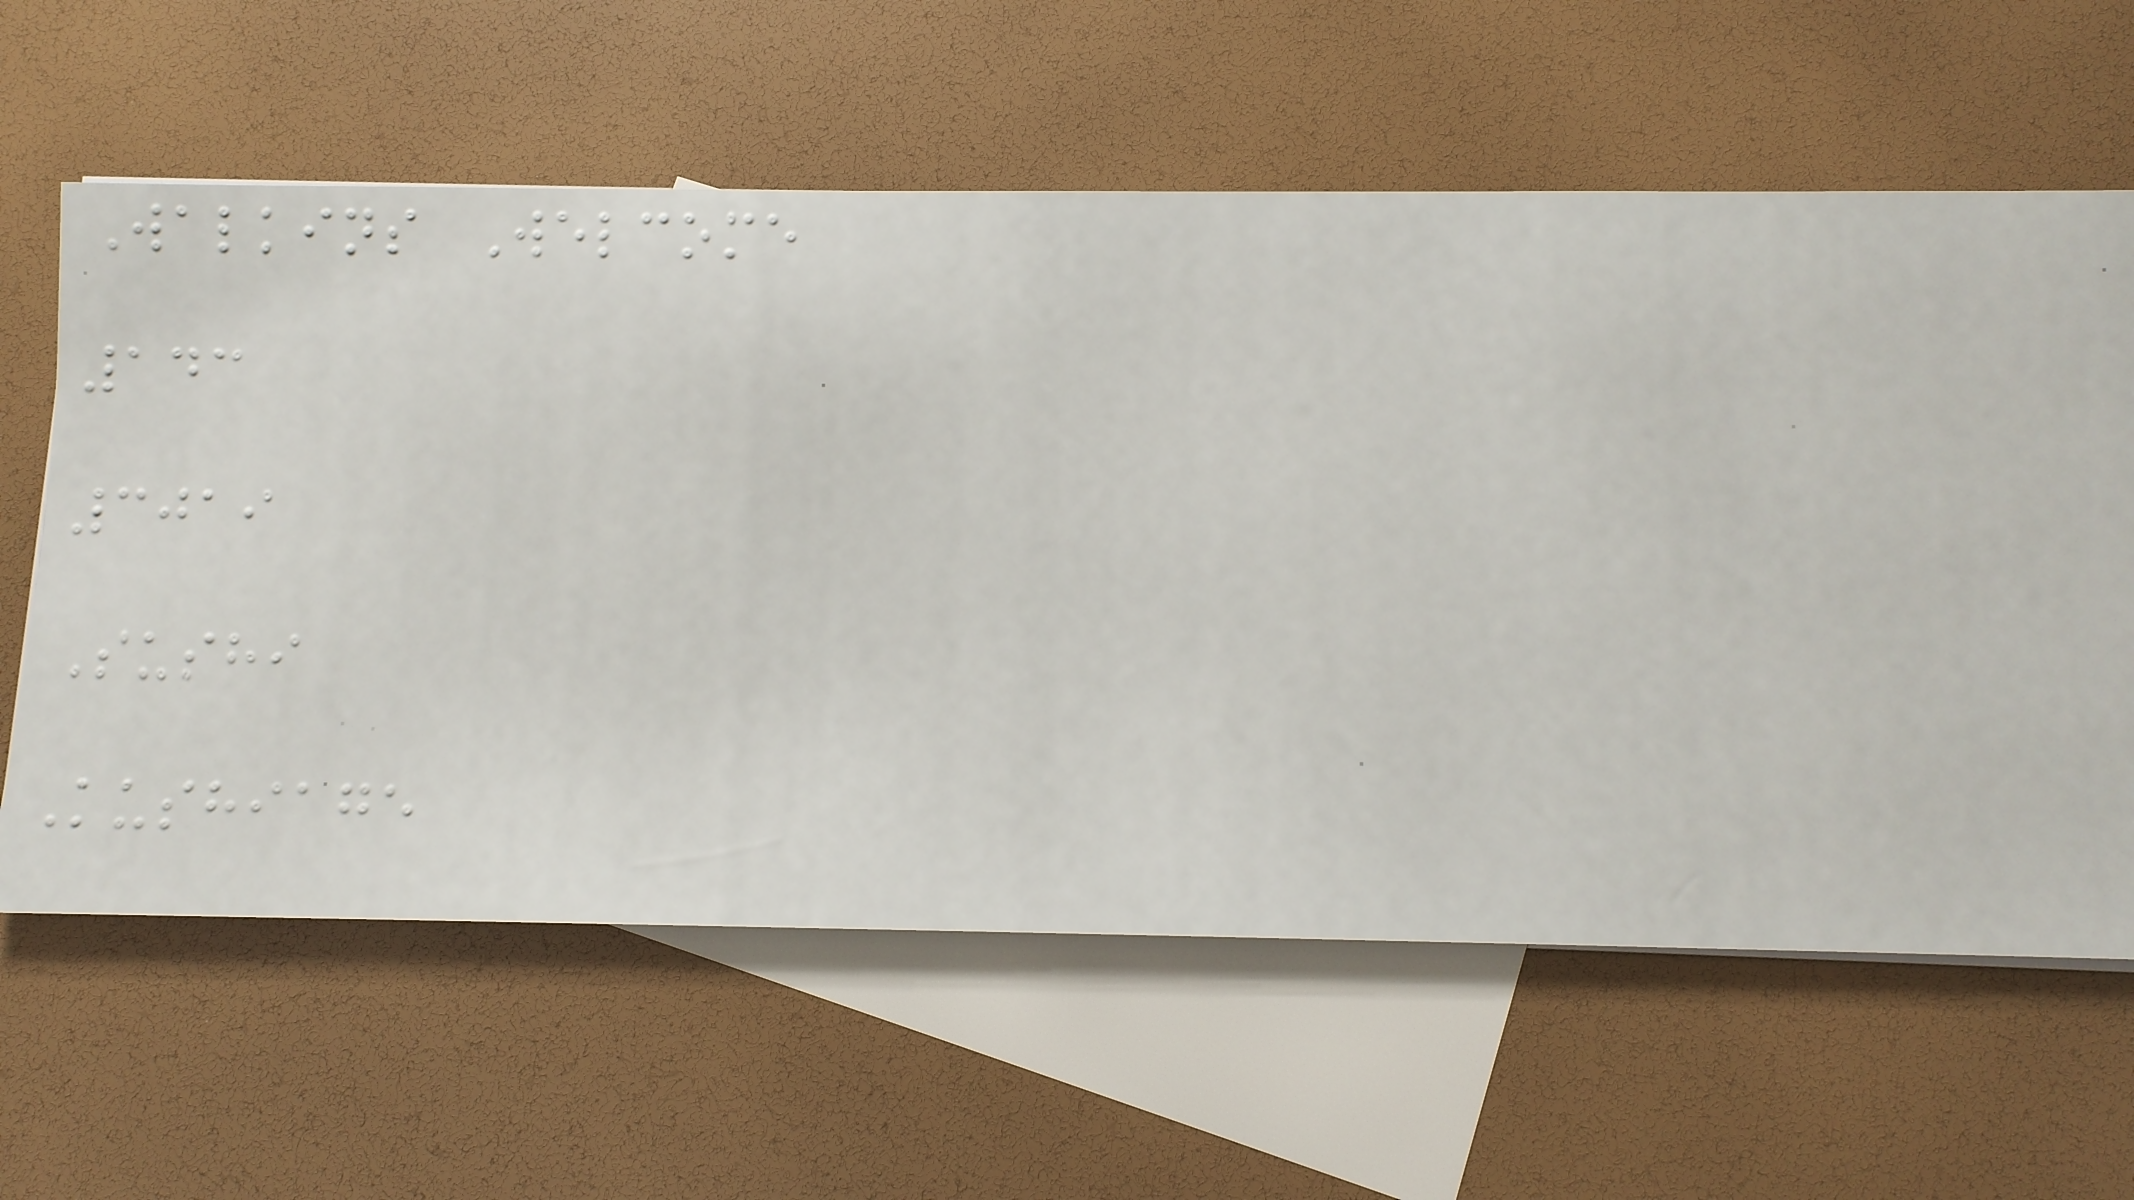Walkins Welcome
143
3019
Sushi
Kushiage
